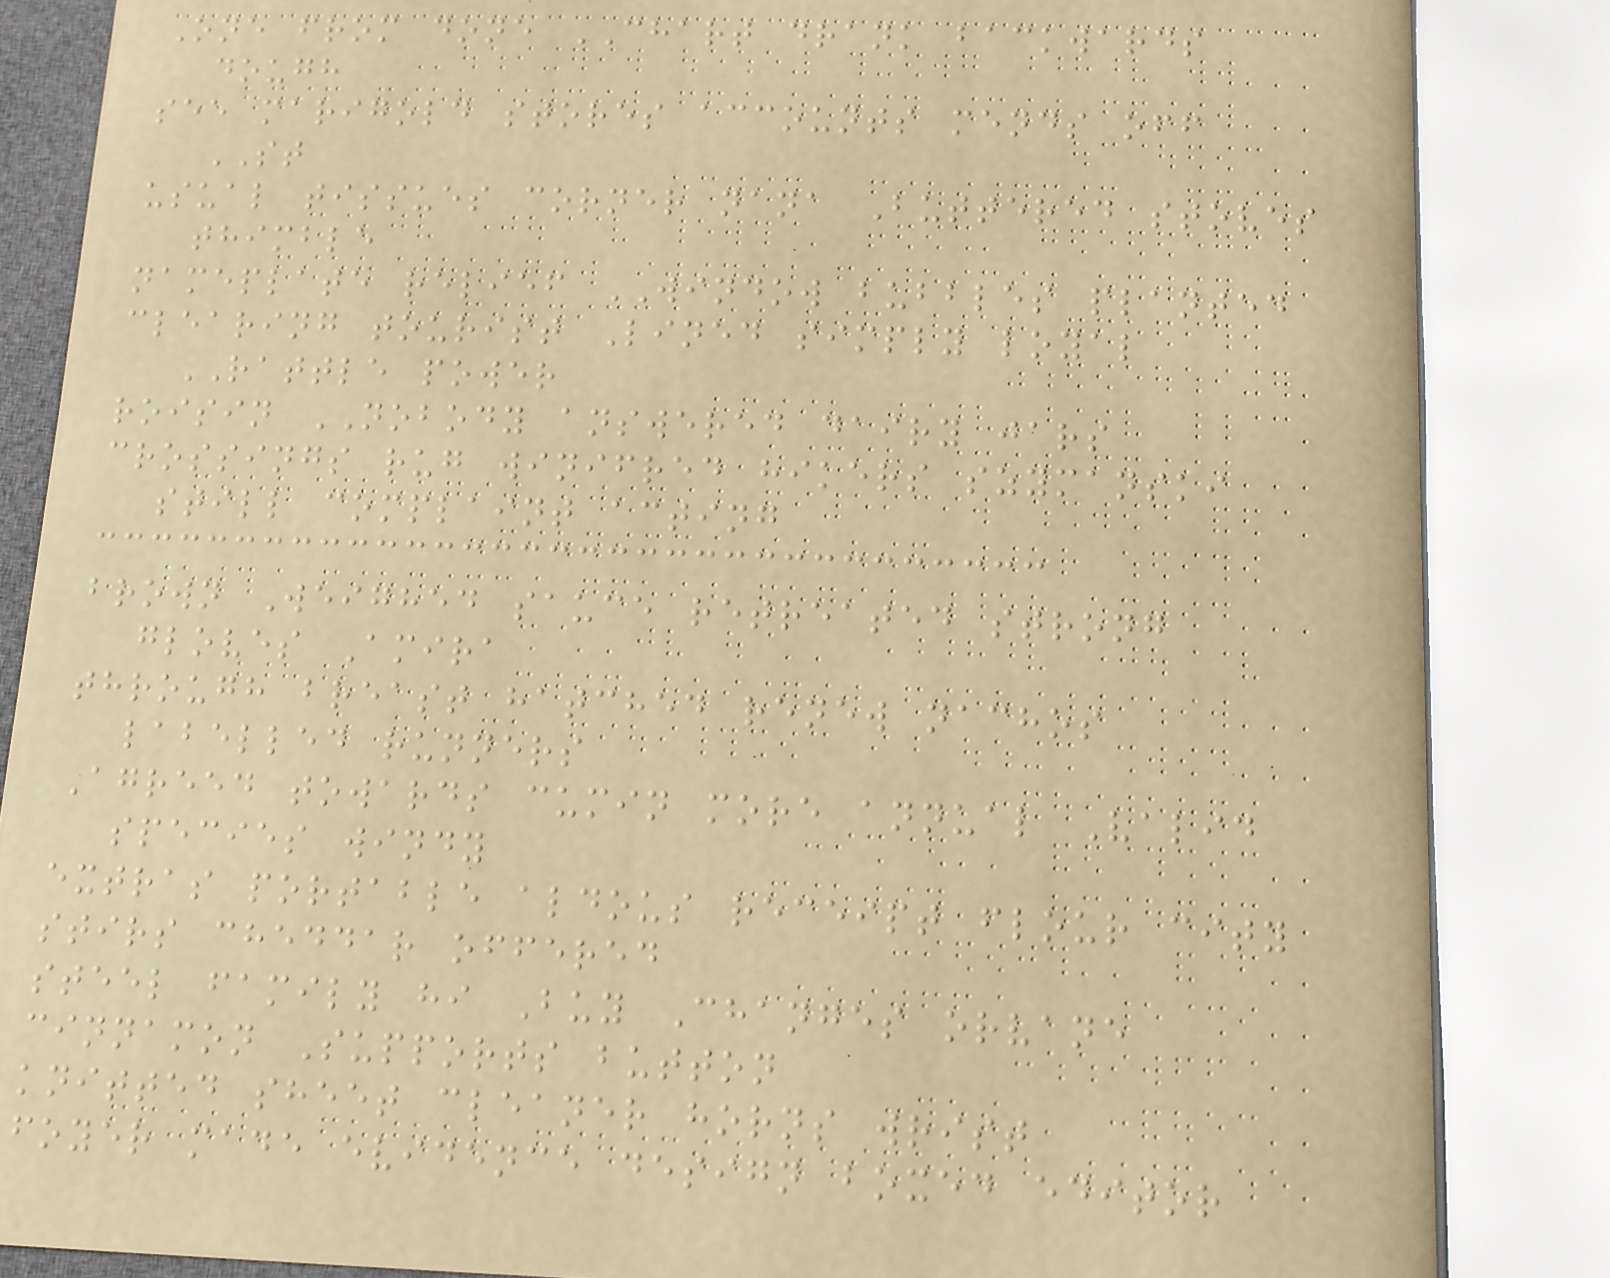One from done CHART drank backwards
dough
see marigold stores accounts mends off
ST
usual tissues corner nana Buttered stoves
thimble
nameplate relief WINDOW bubbles planted
clearing tourist Lined simply loyal
RATTLE power
roisin NOBODY answered dairy jars
crossings rug winifred hikers szymanski
still complaint acting
brown Weighed sauce retreated strong
gloves Amira
through breast hatched renew nachos
labelled runners
Agreed towards cumin more annual Valid
species windy
extras portable aldous receipt flour city
stirs cheddar offered
steel family hi Buy Changes orvane
cinnamon Supports button
knitted sheet cleaner horns wrist
foyer made evidence design boxed editor
